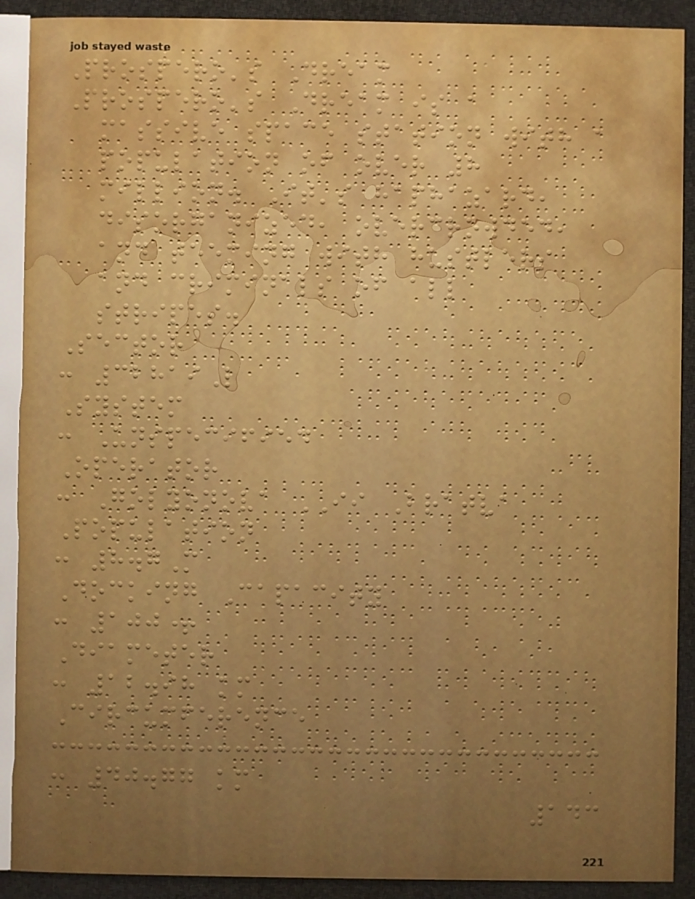Prospero's Dream
Prospero's Dream is a
massive space station with a
population of over 8
million. It's haphazard,
disorganized, overcrowded,
and teeming with hustlers
and criminals of all
stripes.
Sector
: 32819L
System
: Unspecified
Operator
: Golyonova II Bratva
Population
: 8.7M
Docking Capacity
: 100+
Diameter
: 12.98 km
Circumference
: 40.77 km
143
